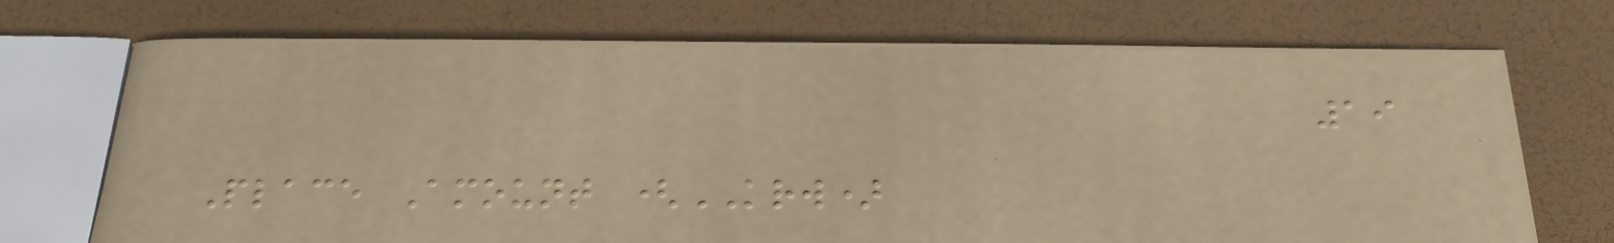19
Place Amount (KRW)
